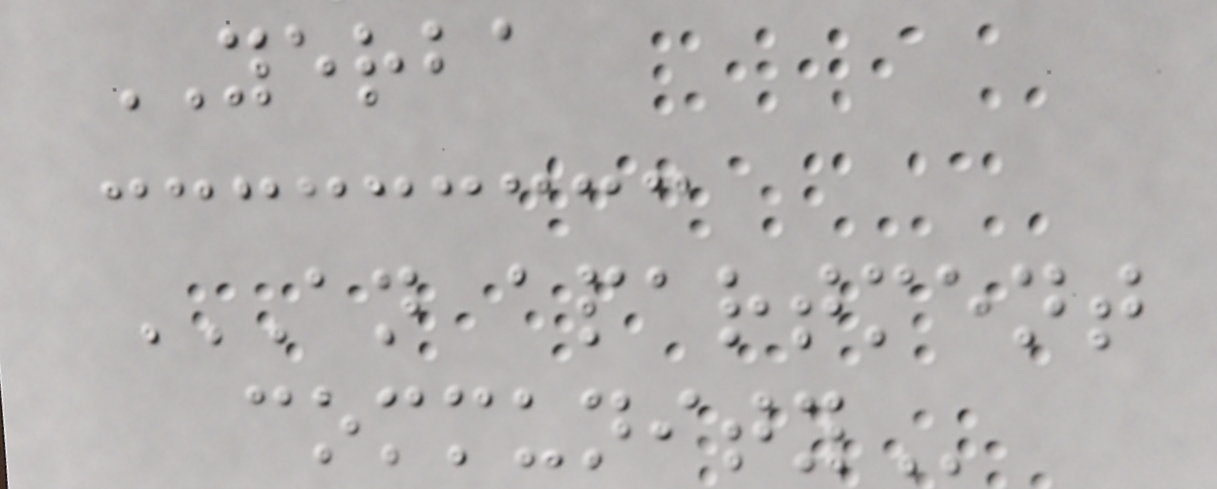YERBA
AN APARTMENT
COMMUNITY
